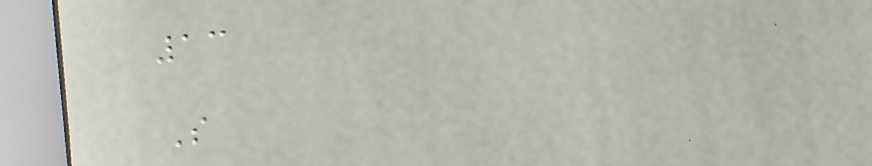13
S
